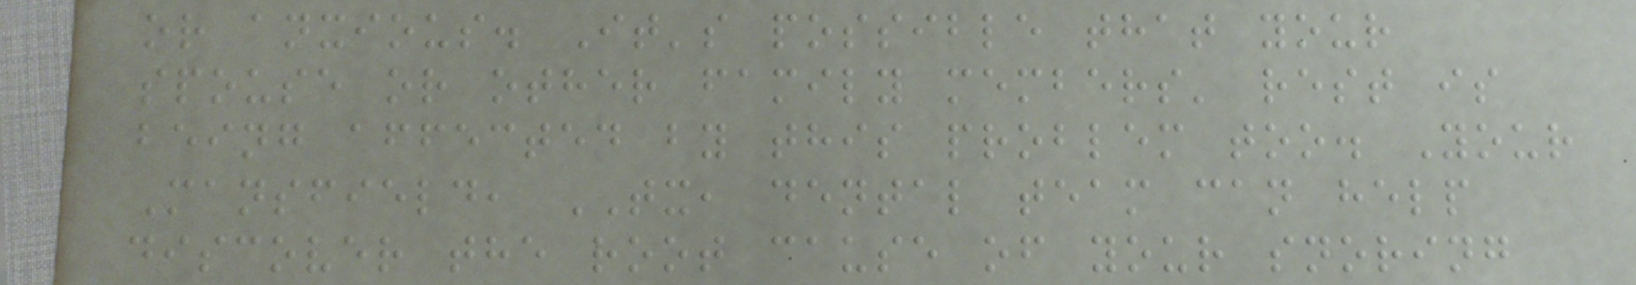or anxious. It's possible that your
spouse or other family members' rest is
being affected by this problem too. Your
Mansfield, TX, dental team can help
discover the root cause of your snoring
